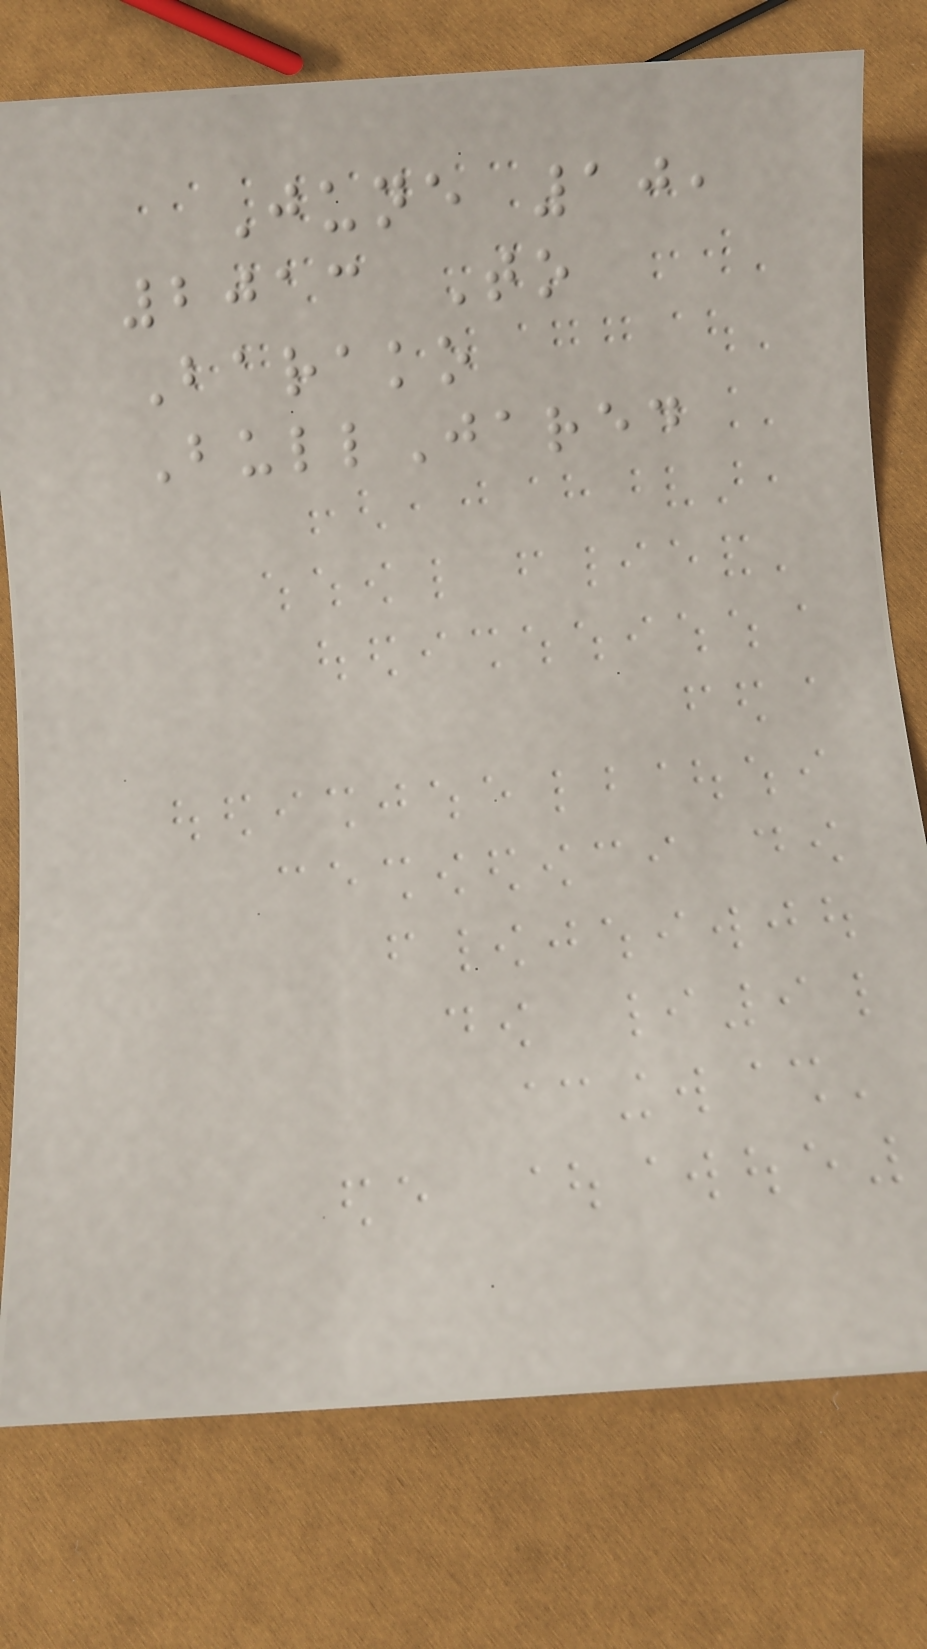June 10,
2013 To
Barako
BullJared
